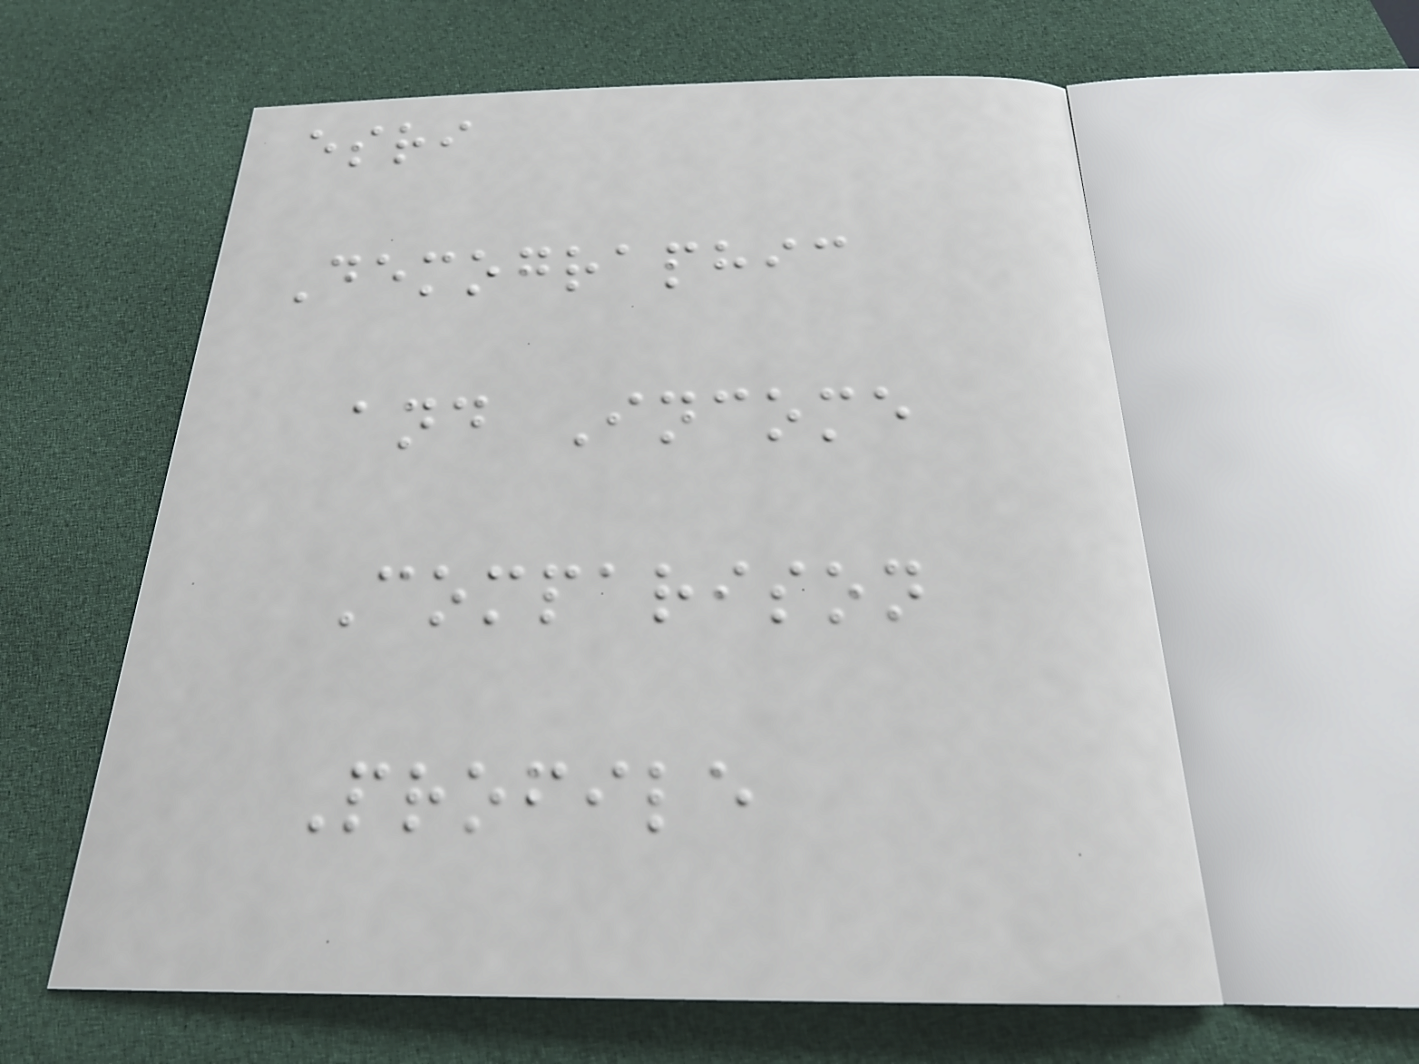esri
Demographic
and Income
Comparison
Profile
